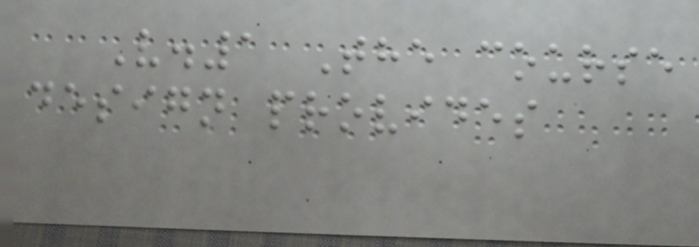V.1 The course
design provides
